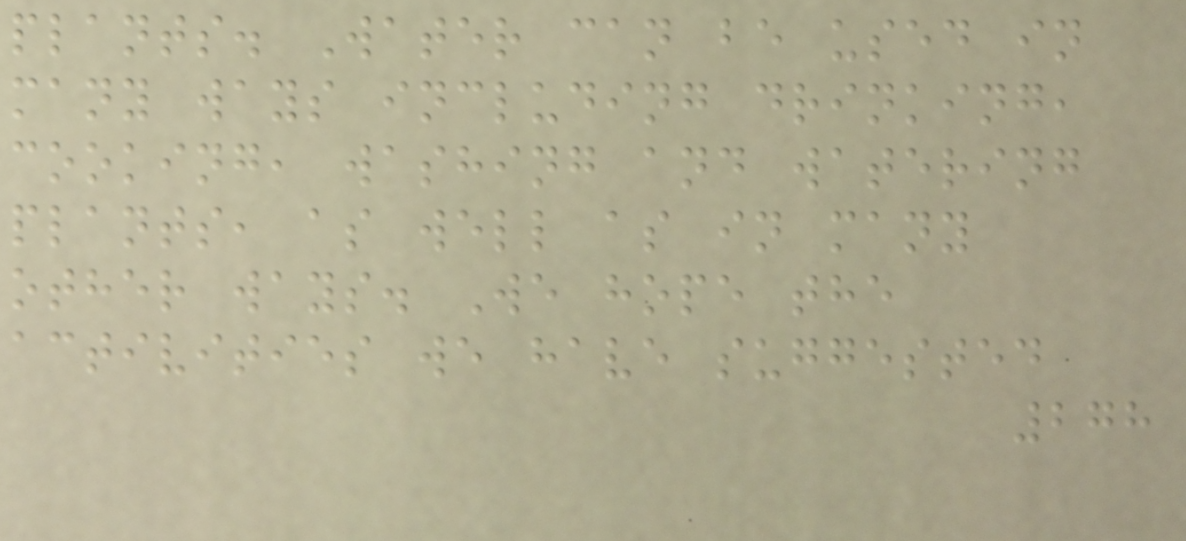plants. Water can be used in
many ways including drinking,
cooking, washing and watering
plants, as well as in many
other ways. We hope the
activities we have suggested
278
